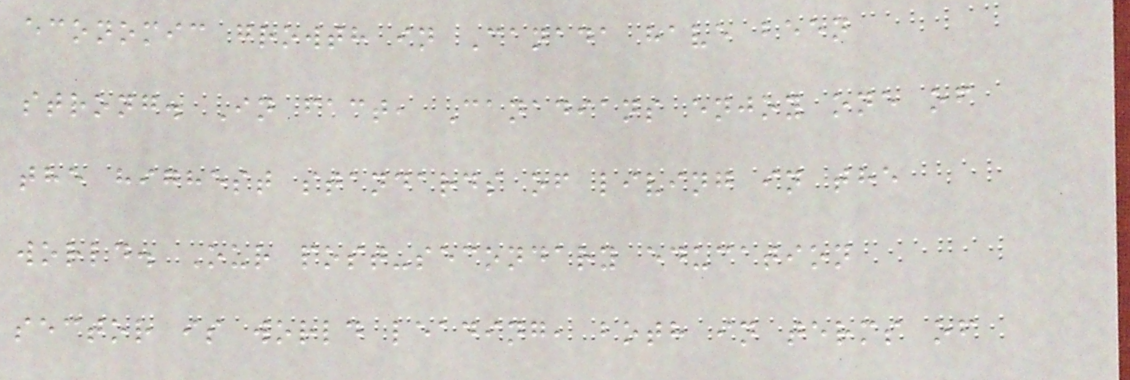economic growth in Canada have been
strong. In fact, Canadians enjoy one of
the highest standards of living in the
world. Our post-secondary education
sector is world leading, both in terms of
